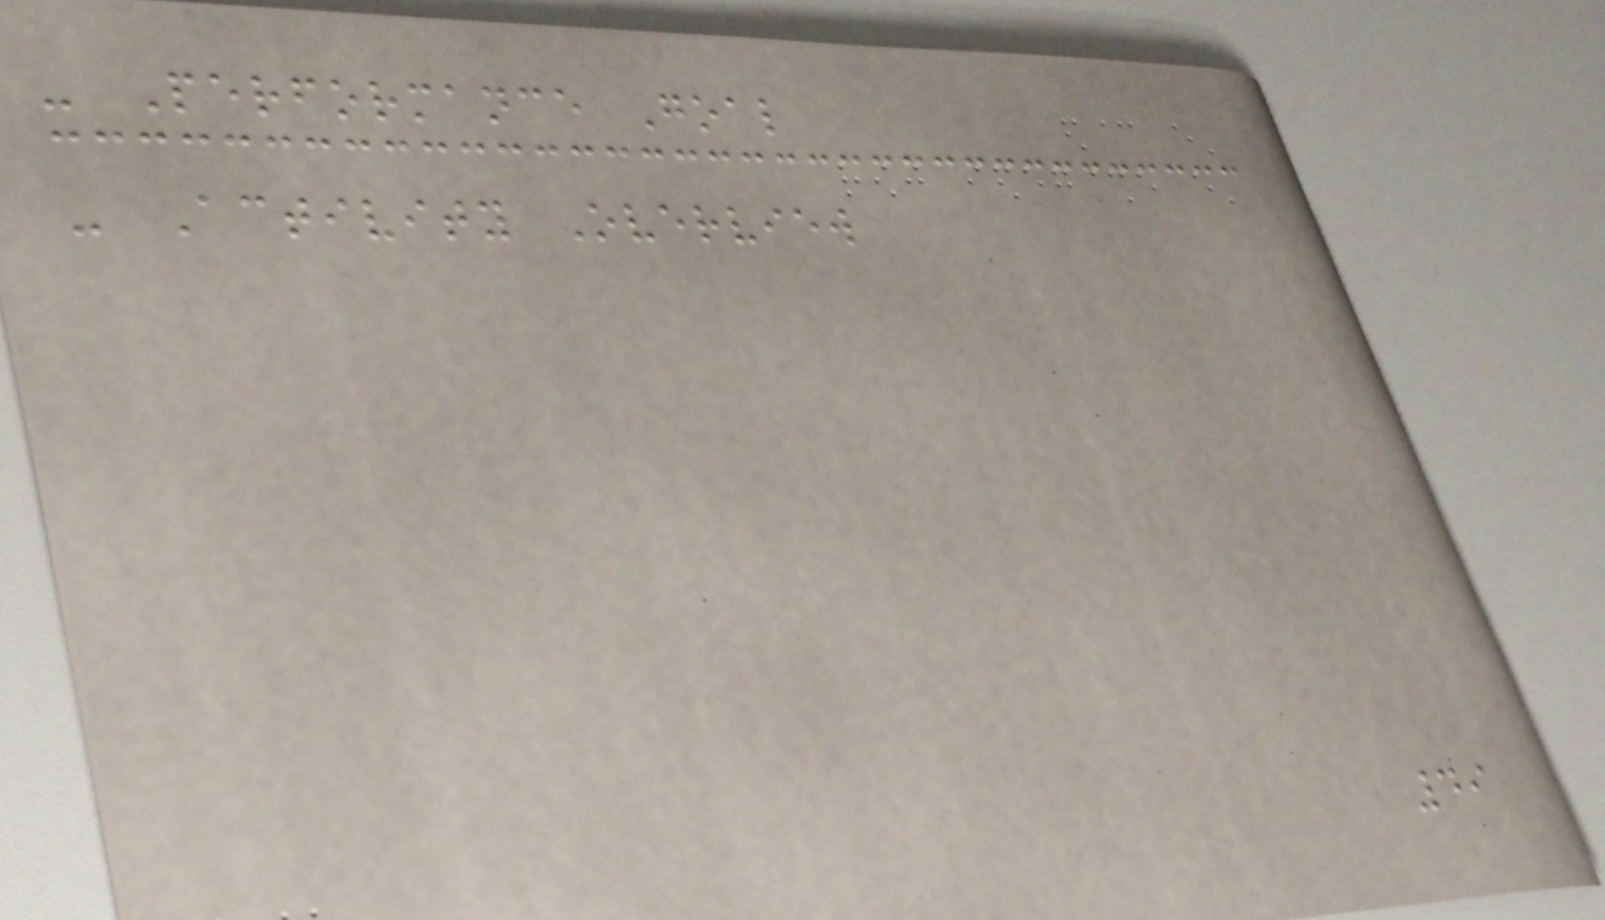- Performance Goal
- Activity Overview
49
